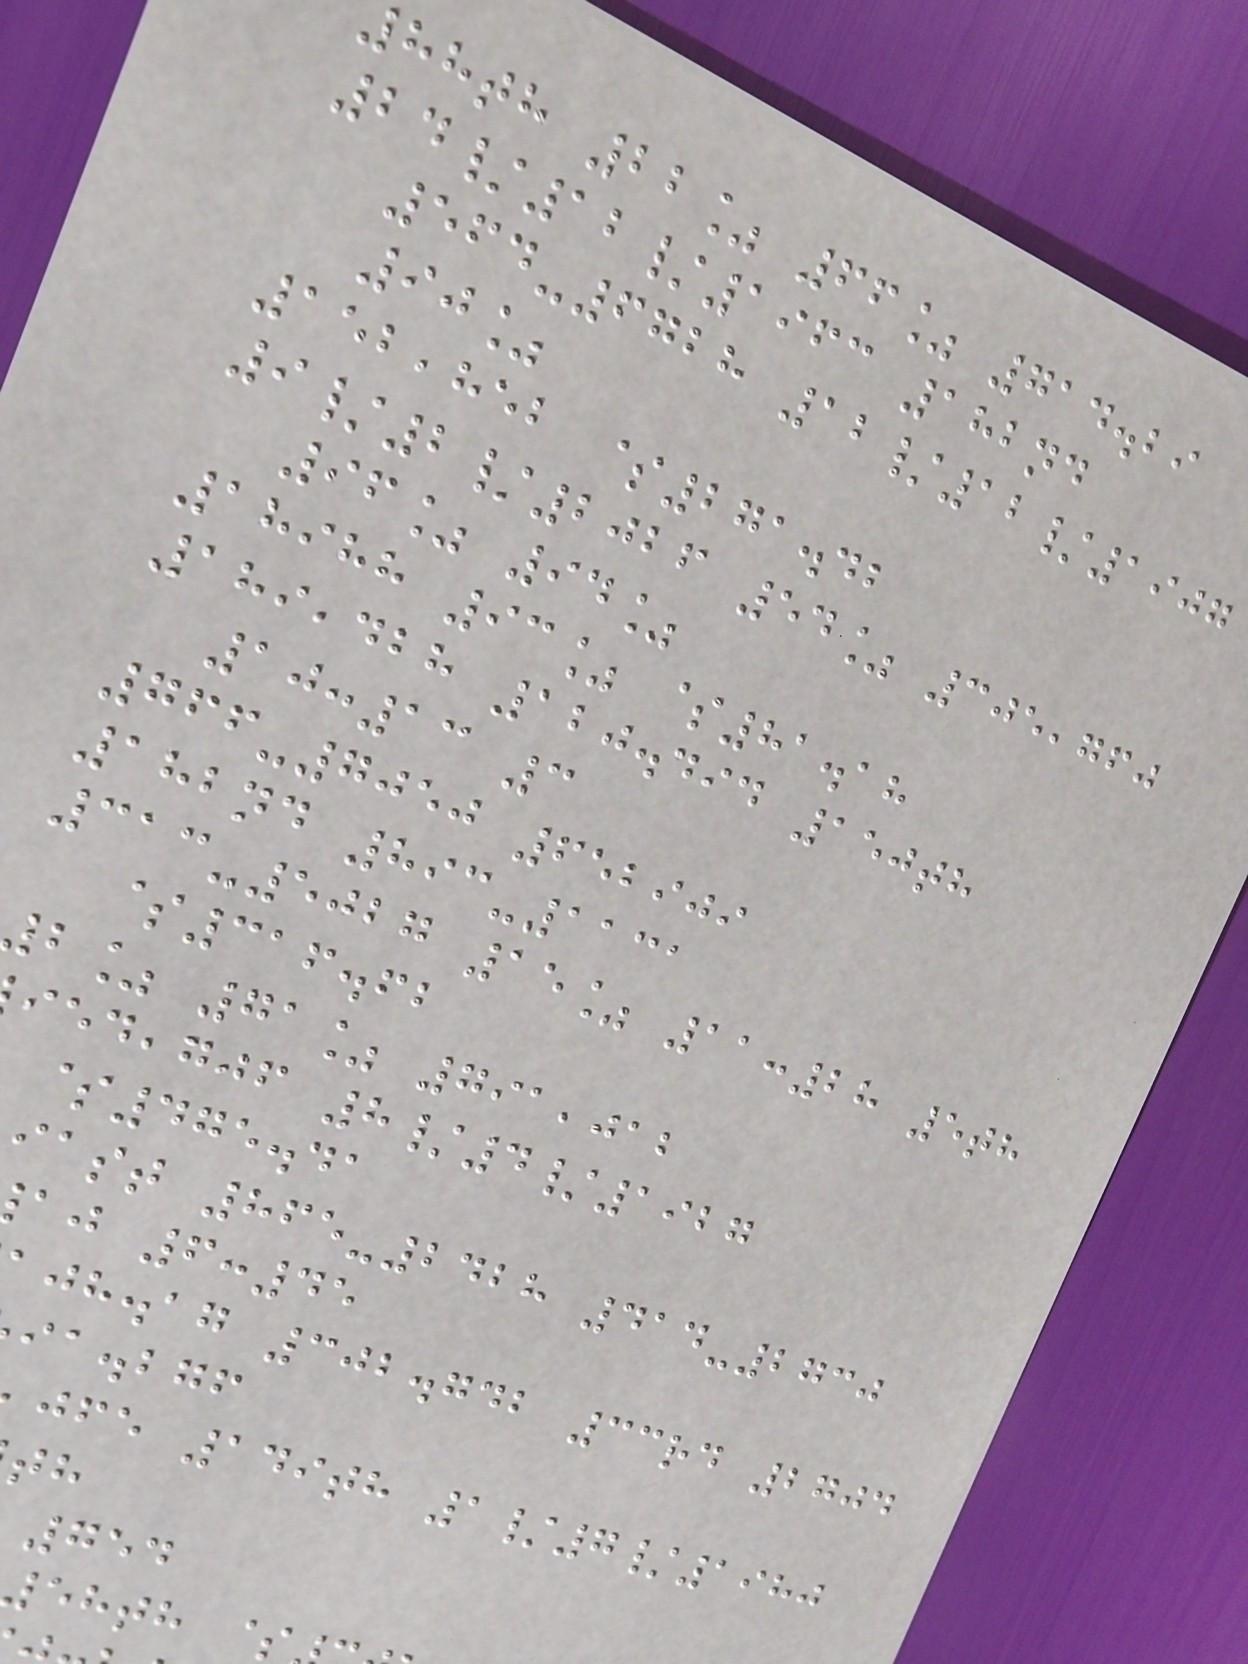hhth 22% 66% 714.29
24/12/1963 182nd
564-6728 12/12/1907
90%
152,852 $271.42
9/2/2026 54% 305,760
96% 94%
18988 93% $81.18
189,428 120.494 150th
10:13 3
766-7050 652909
182nd 893-1131
313-5027 15% 11:28 5th
$316.62
b% 71% 791,012
,gjf 8/4/1927
$475.41
iast 865-2428 414-2730
aj 6:45
jh.ag 302.742 33rd 2704
ia.bgf
jfe 149th 1/7/1980
754
